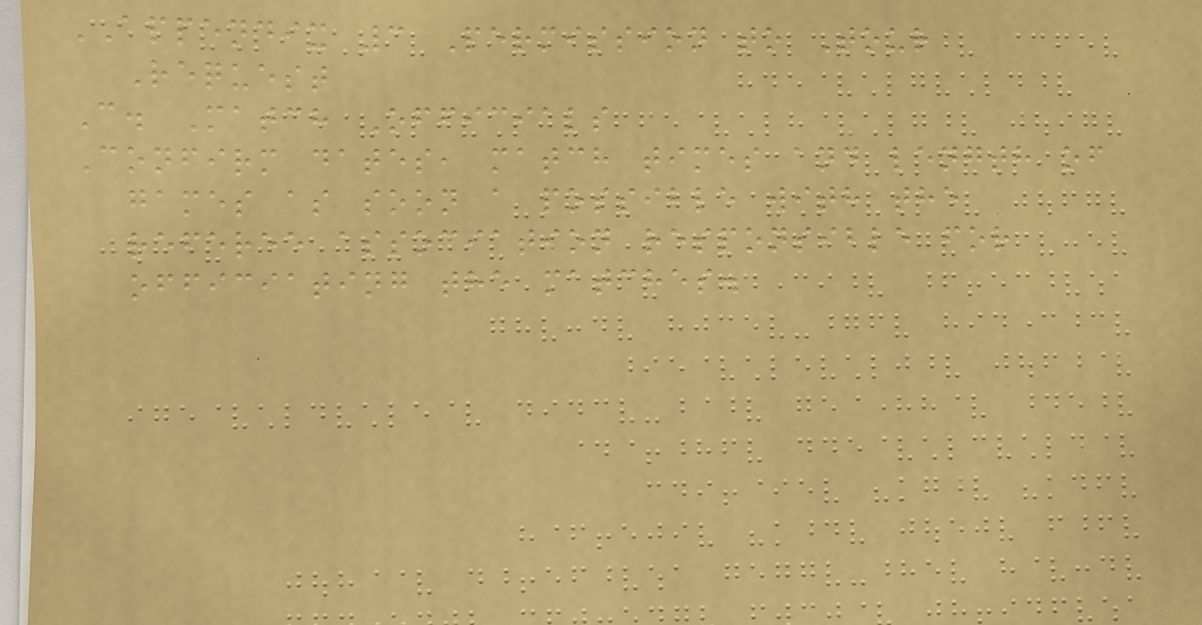APPENDIX 3 Permission to Tour
Request
C. Match Officials
Confirm dates, match times and length of
games as soon a possible with the
referee association responsible for
officiating the matches.
